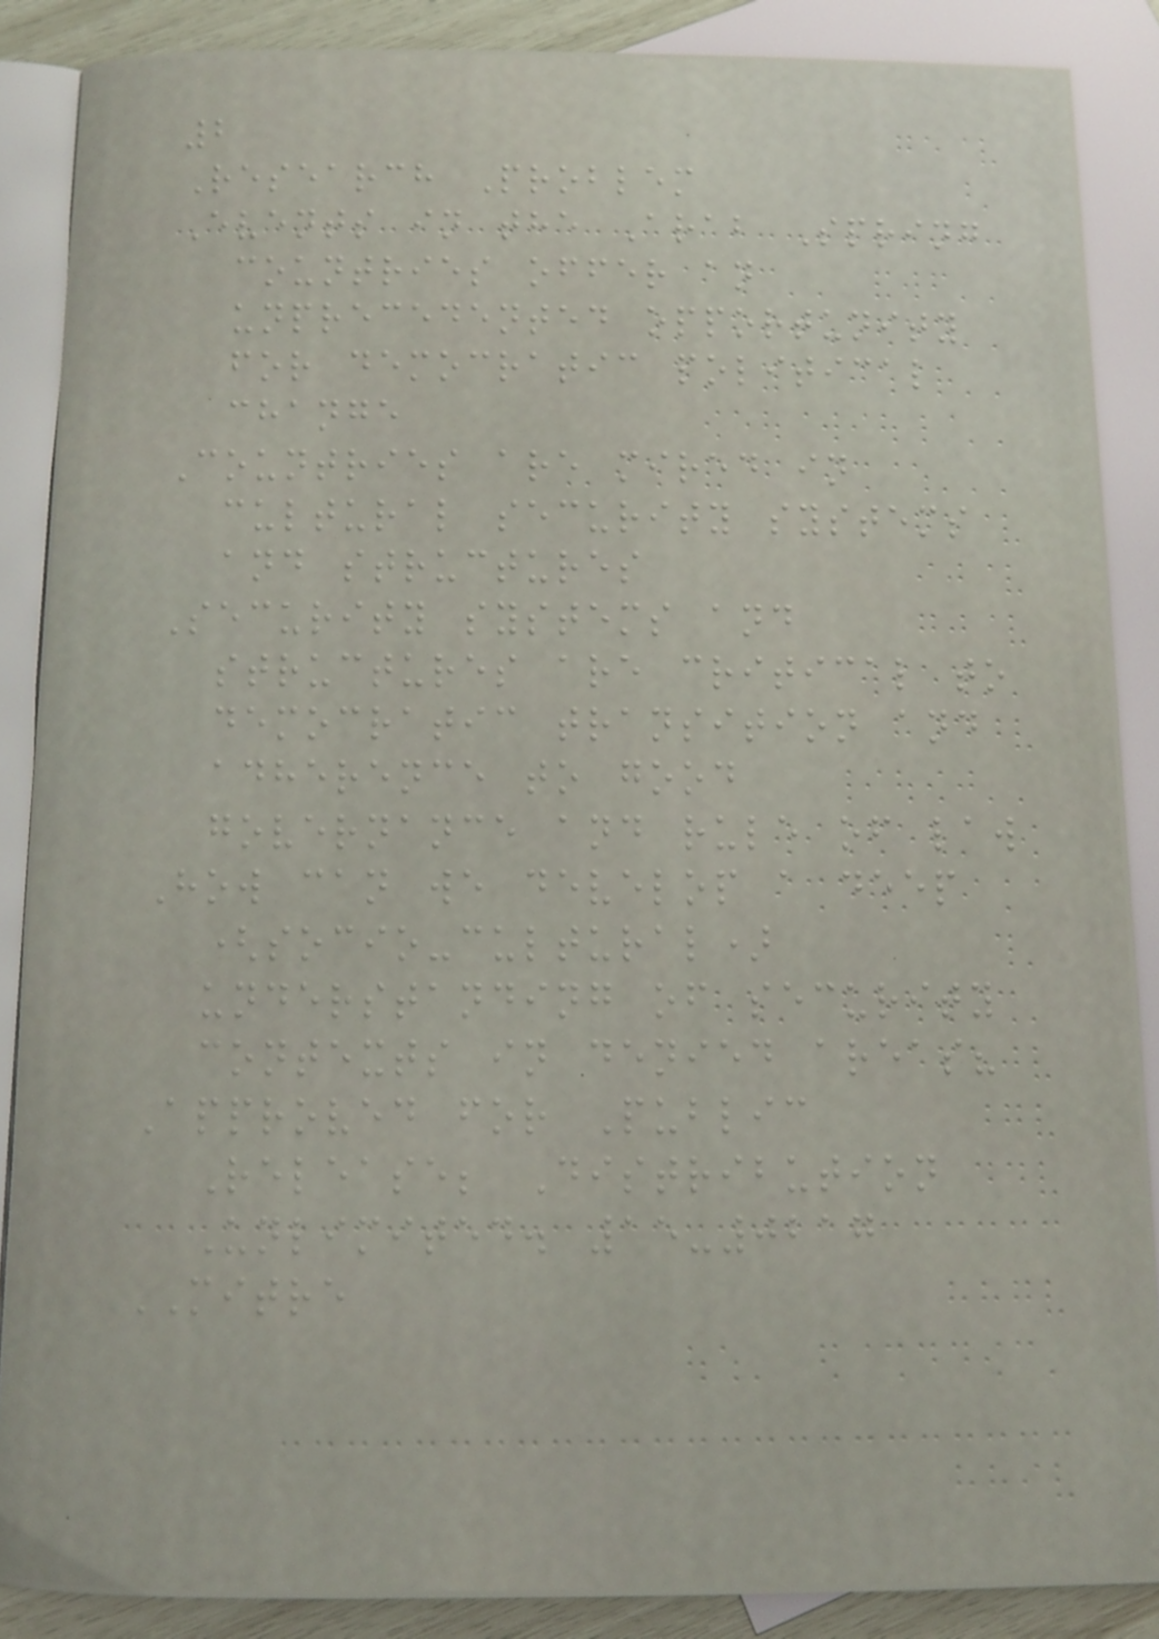2
Research Problem
Events in the Arab Spring
countries offer an
unprecedented opportunity
for democratic political
change
Countries are mired in
cultural security systems
and structures
Security systems and
structures are critical to
democratic transition and
adherence to good
governance and rule of law
How can we develop a deep
(socio-cultural)
understanding of security
contexts in denied areas?
Approved for Public
Release; Distribution
Unlimited. 15-0217
MITRE
